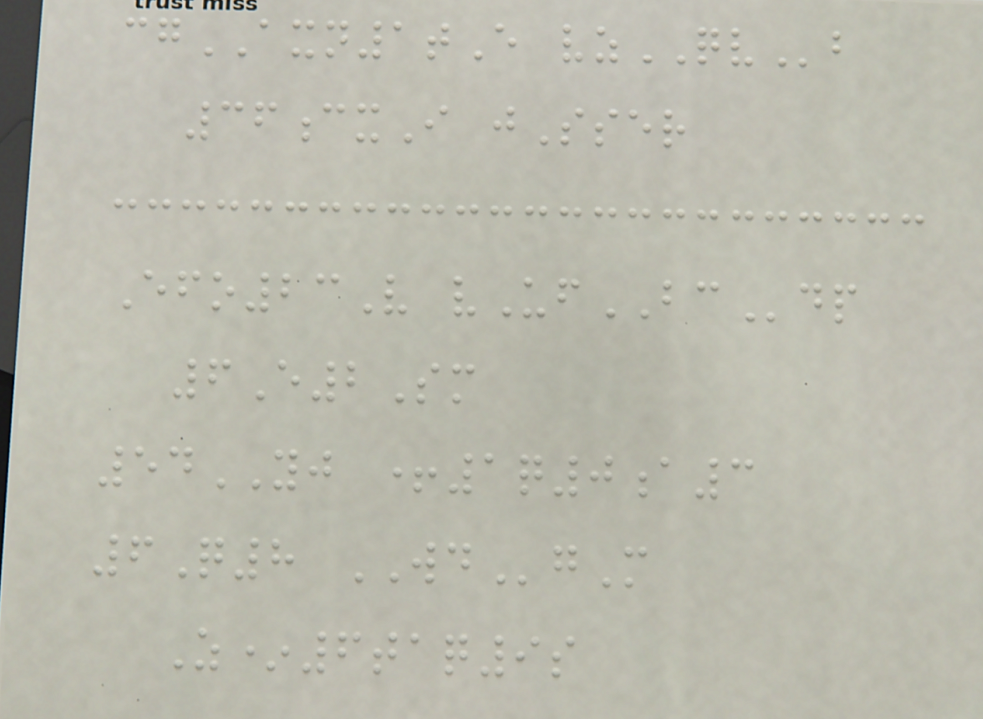cgAXN1tE vzQVb
36cxI jSser
Efo23V vUfBCdp
6E2Sm
54YJ +1q0a3
6Q8 WDgM
Z*6taq9s
